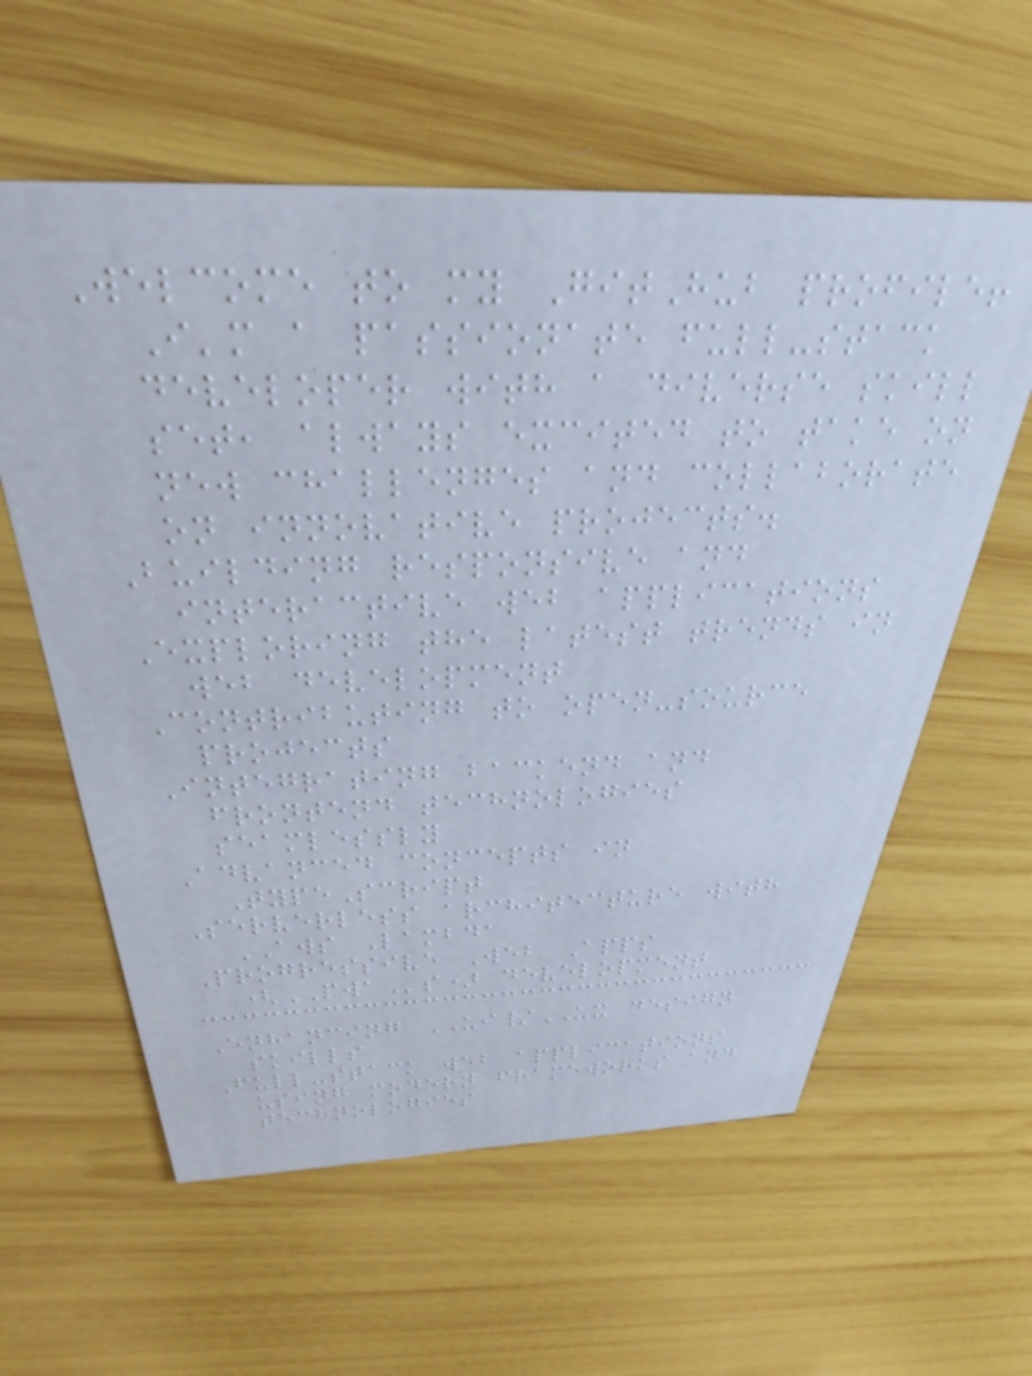Welcome to my GitHub profile!
I'm a passionate full-stack
developer with a diverse skill
set, always excited to take on
new challenges and collaborate
on innovative projects.
Building responsive and
interactive web applications
Exploring the latest trends in
web development
Contributing to open-source
projects
Integrating backend and
frontend technologies
seamlessly
Advanced concepts in
TypeScript
Serverless architecture with
AWS Lambda
Progressive Web Apps
(PWAs) development
Enhancing UI/UX design
skills
Full-stack web applications
using modern frameworks and
technologies
